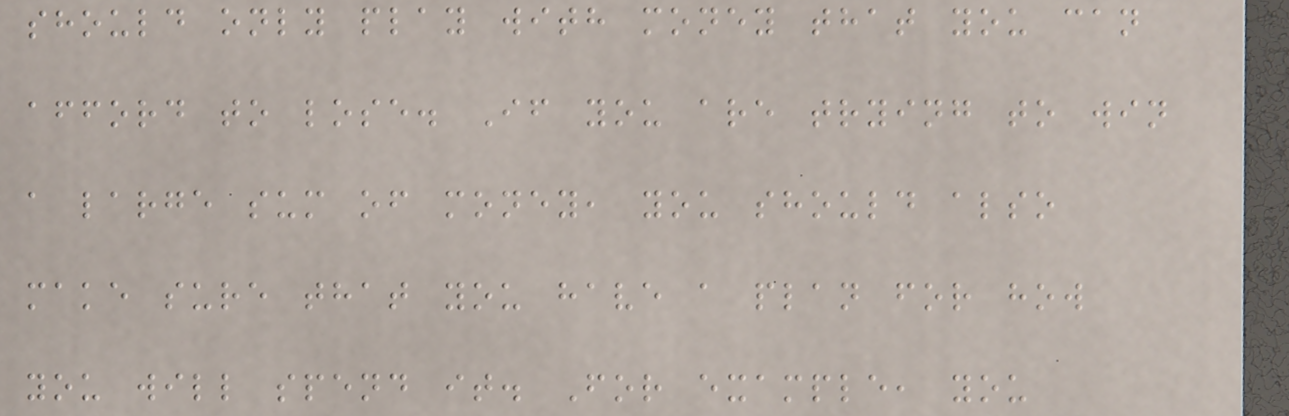should only play with money that you can
afford to lose. If you are trying to win
a large sum of money, you should also
make sure that you have a plan for how
you will spend it. For example, you
